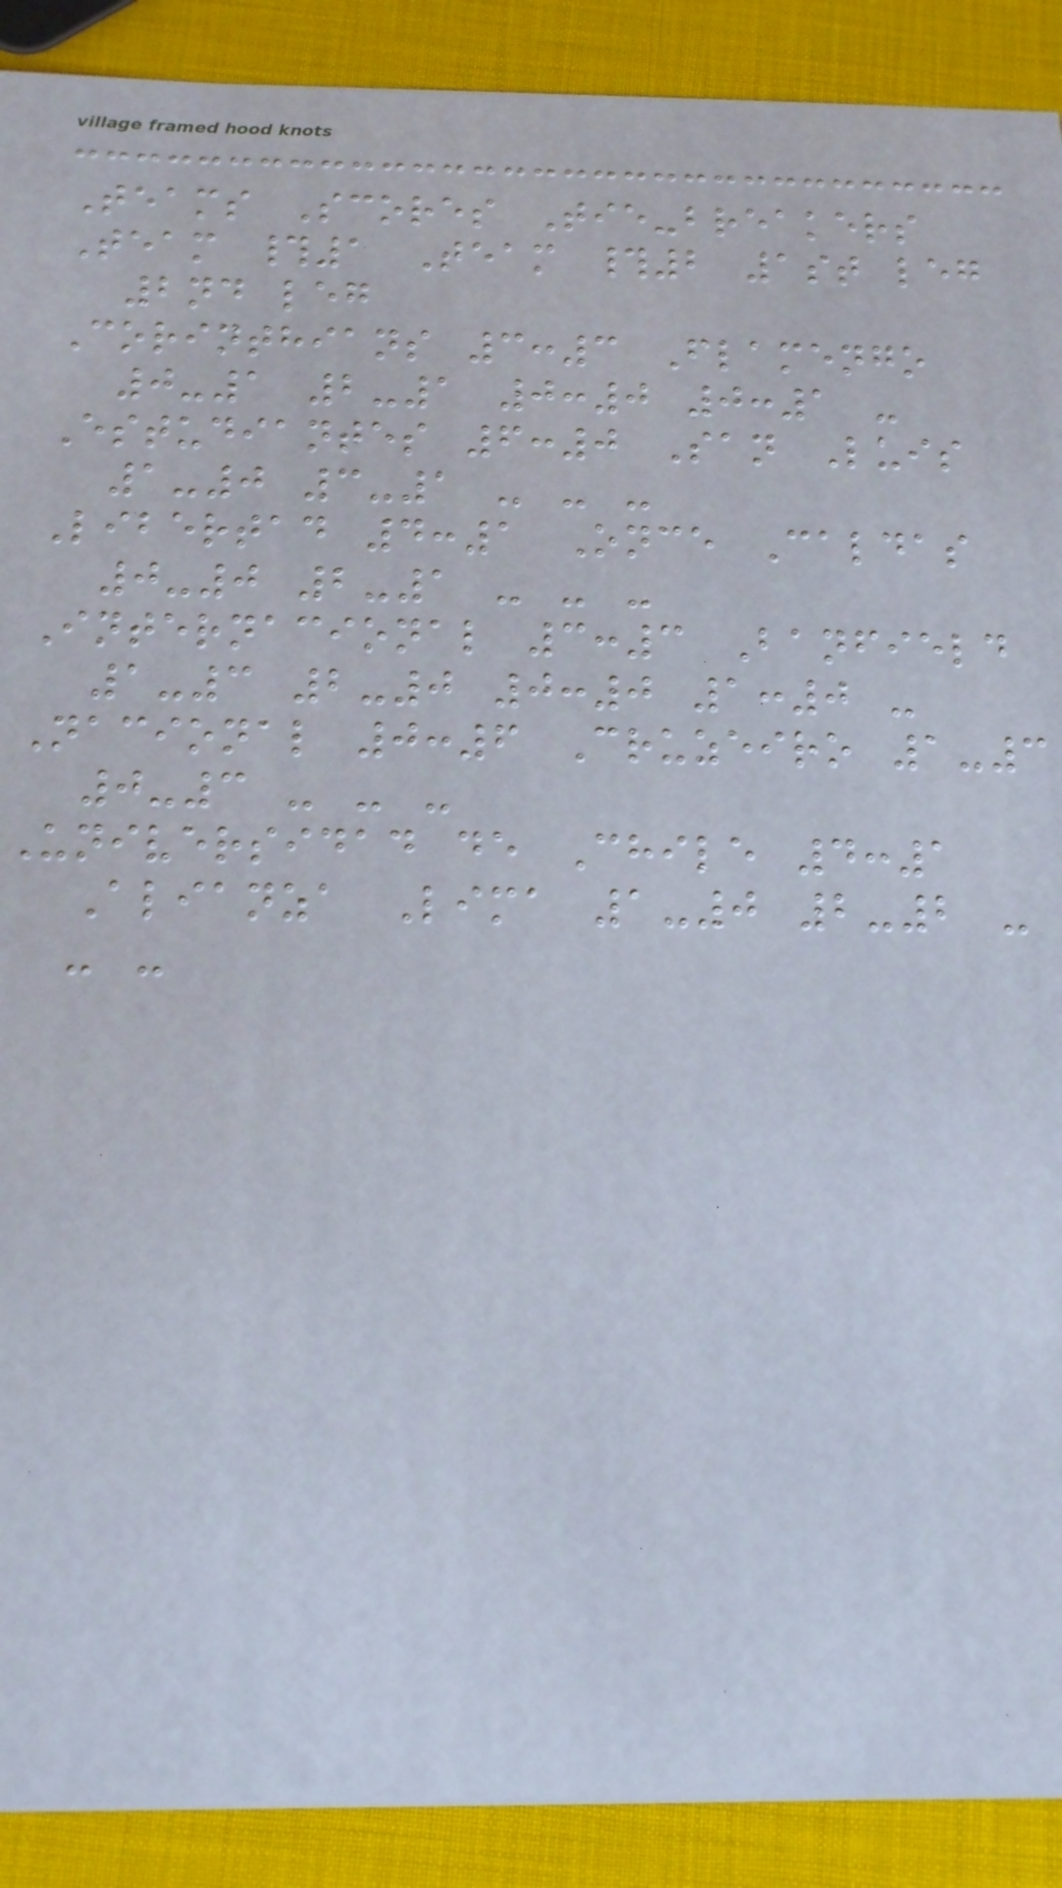Teams Scores Tie-breakers
Team #1 Team #2 1st leg
2nd leg
Corinthians 3:3 Flamengo
0-1 2-1 0:0 0:1 -
Estudiantes 6:0 San Luis
1-0 3-1 - - -
Libertad 4:1 Once Caldas
0-0 2-1 - - -
Internacional 3:3 Banfield
1-3 2-0 0:0 1:0 -
Nacional 0:6 Cruzeiro 1-3
0-3 - - -
Universidad de Chile 4:1
Alianza Lima 1-0 2-2 -
- -
